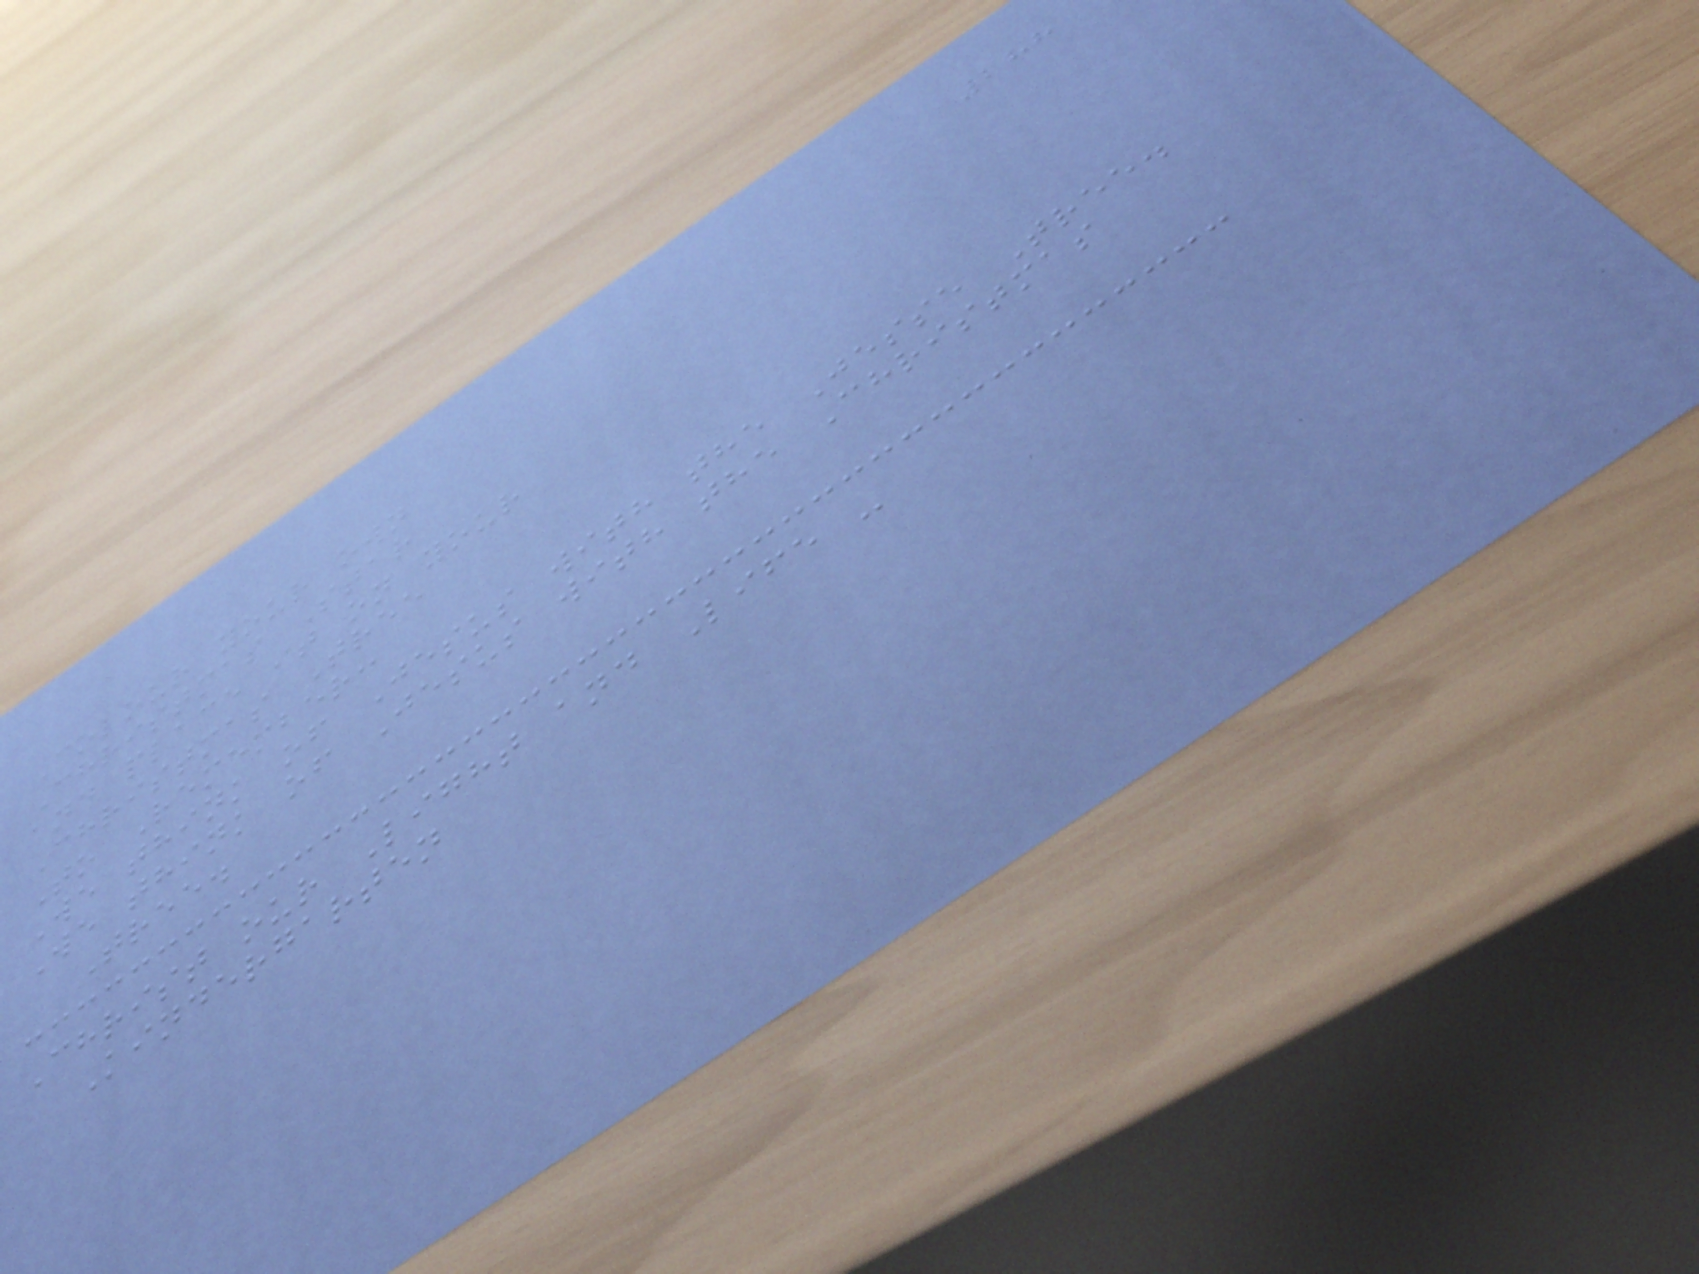288
Colour your own
Christmas Star
and place it on your
Christmas Tree
To Remember:
We think of Jesus with the Jesse Tree.
We think of Jesus with the Christmas
Tree.
Christ our Light and Life -
Kindergarten
